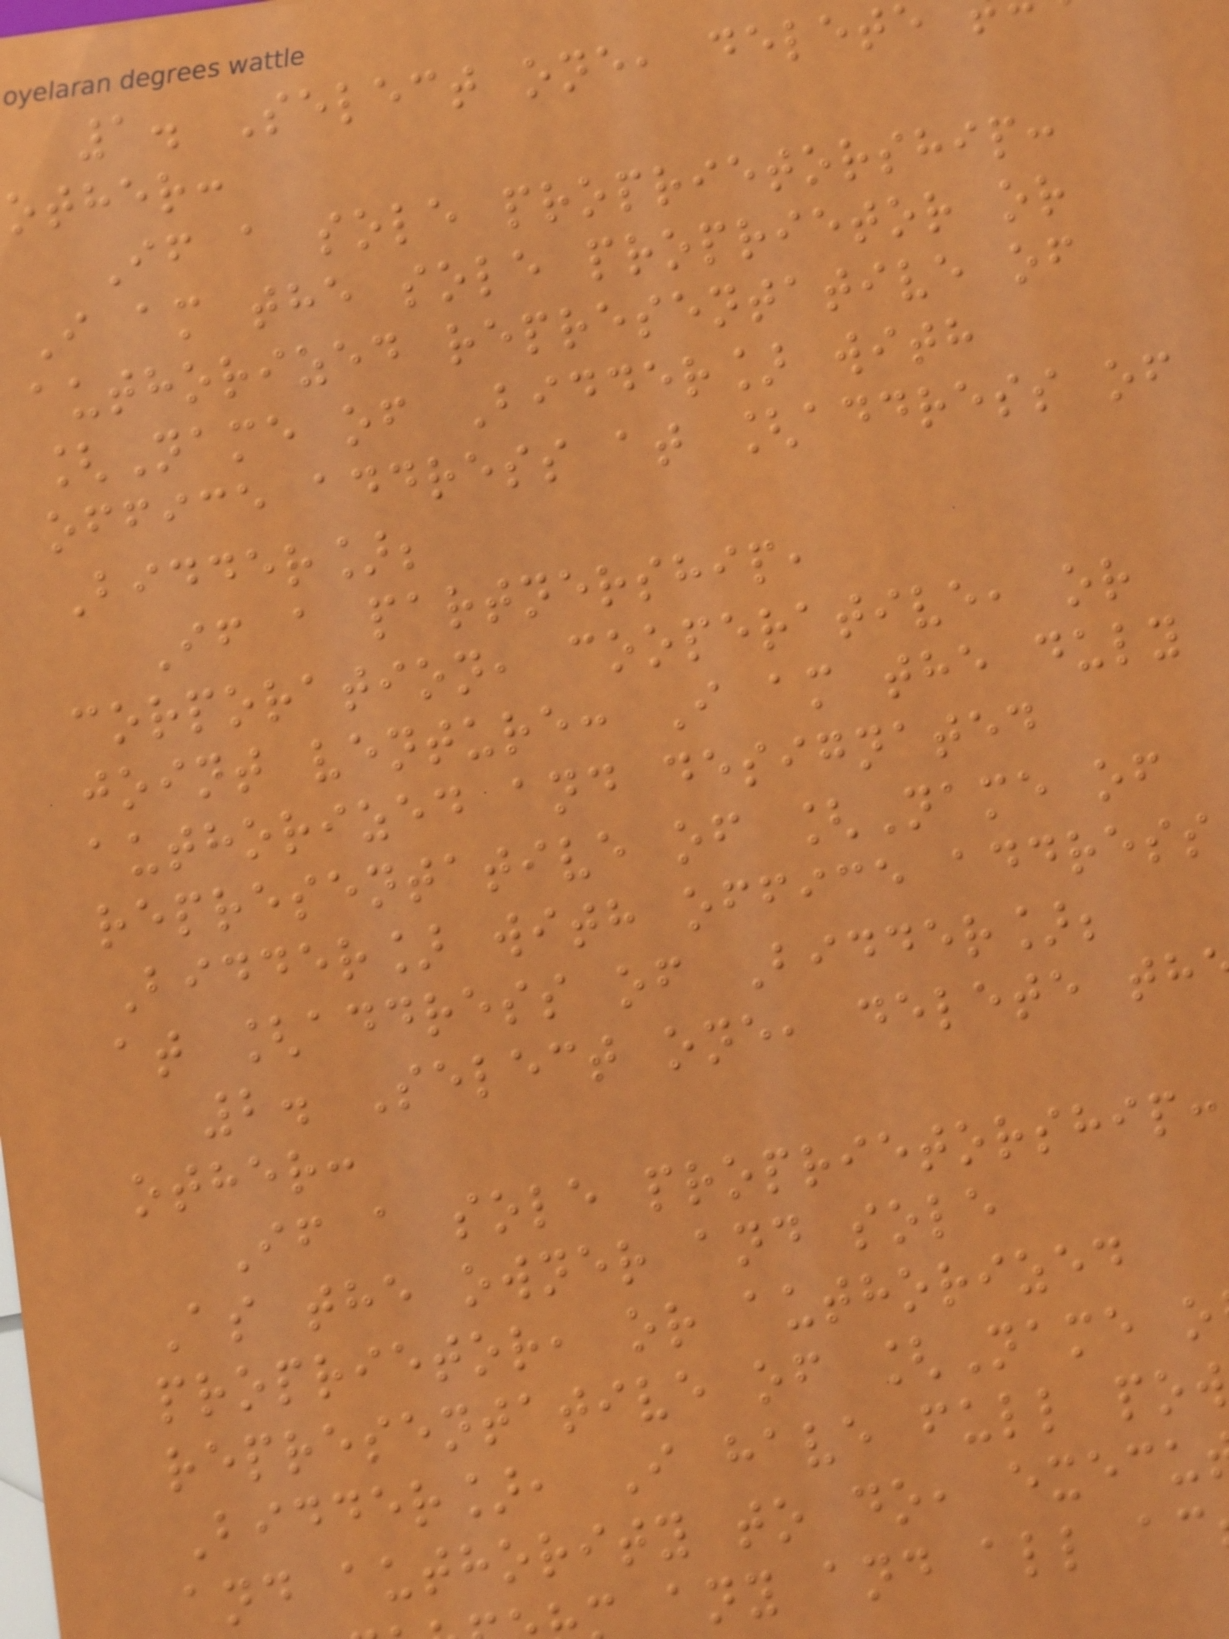1. Select one, delete
other:
If a sole proprietorship:
I am the sole proprietor or
authorized representative of
[Name of Bidder] with
office address at [address of
Bidder];
If a partnership,
corporation, cooperative, or
joint venture: I am the duly
authorized and designated
representative of [Name of
Bidder] with office address
at [address of Bidder];
2. Select one, delete th
other:
If a sole proprietorship:
As the owner and sole
proprietor, or authorized
representative of [Name o
Bidder], I have full pow
and authority to do, execu
any and all ac
